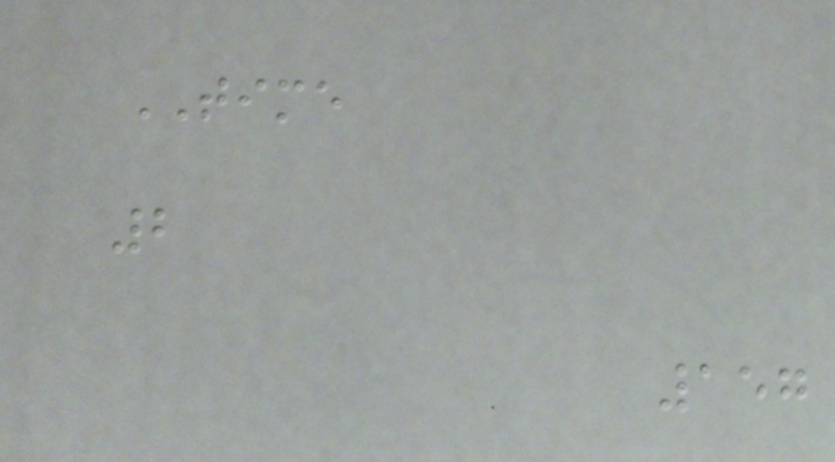TIME
2
157
